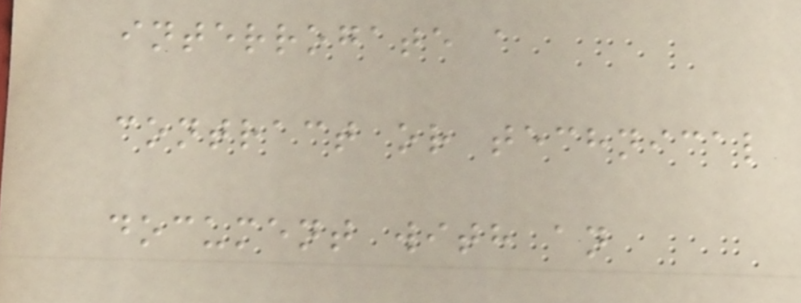interrogate a
contract or technical
document with an
